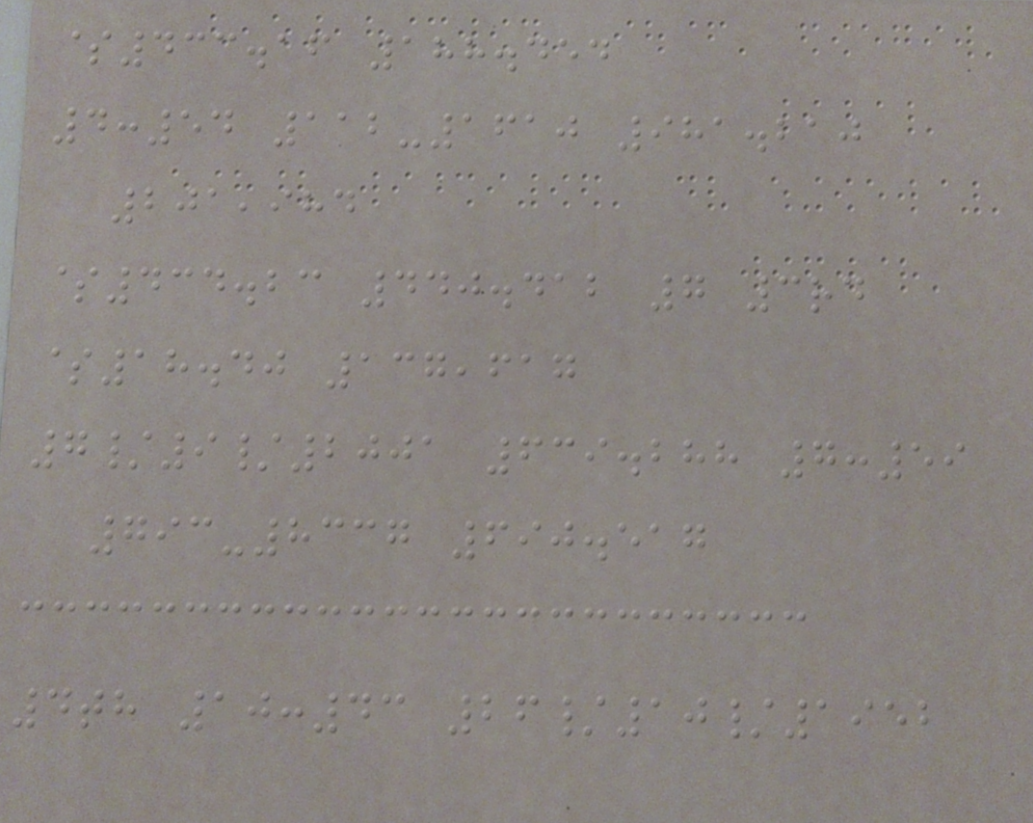$433.16 188.454
4:54 112-1610 981.210
201,984
$434.23 440.412 7 3rd
$18.40 137,617
7/9/2001 639.288 7:59
793-8337 690.517
4th 10:43 26/10/1952
